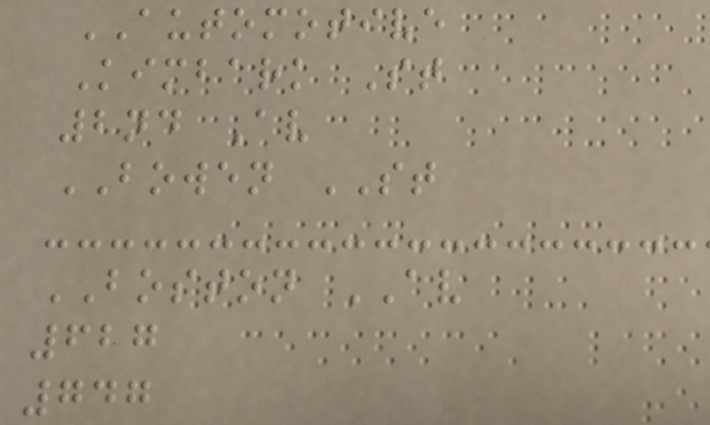AUTOMOTIVE
Kimbark St
2nd Av
BOWEN ST
BOSTON AV
627
747
